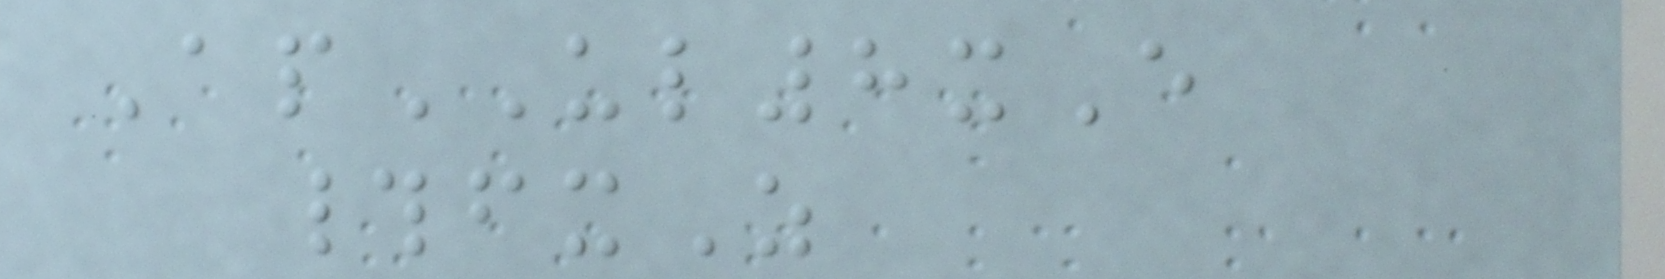ApUL8xE
#fxZ
